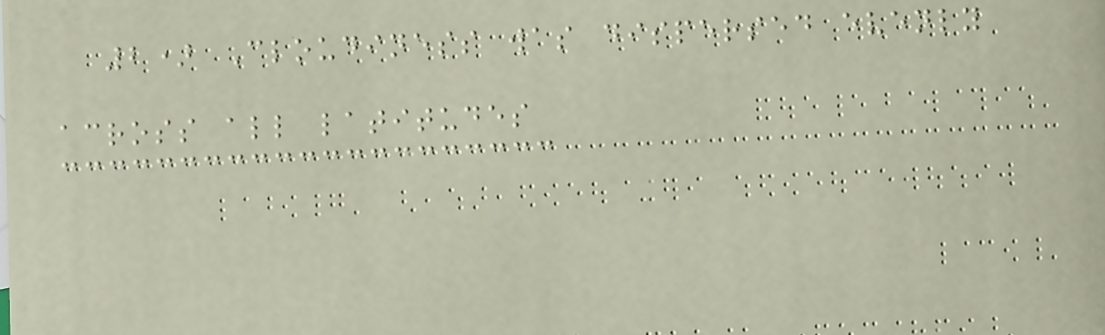2) Cloudiness was dispersed evenly
across all latitudes
